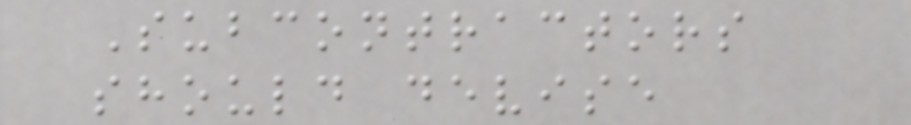Subcontractors
should devise
